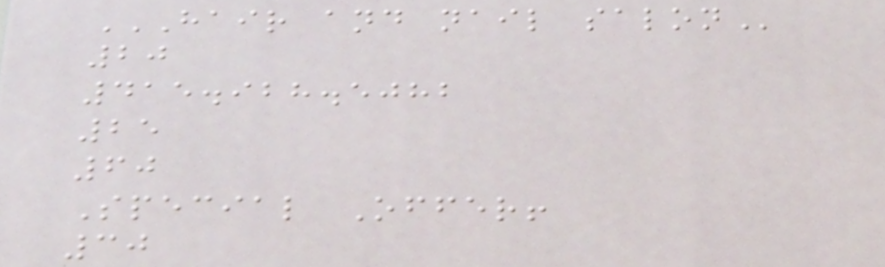HAIR AND NAIL SALON
20
415.928.5082
25
60
Special Offer!
30
